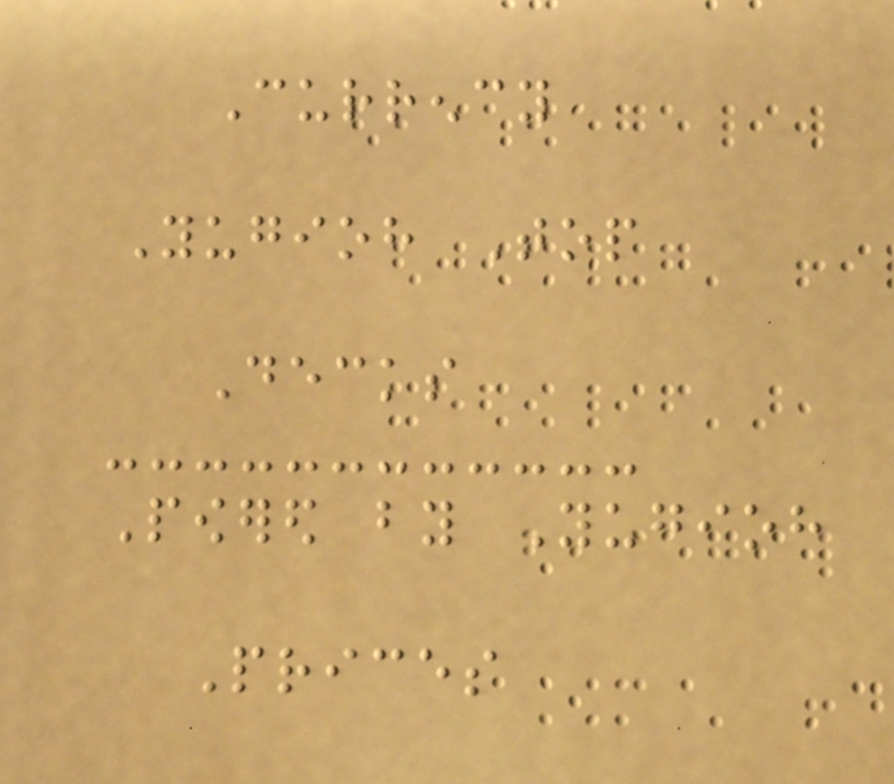Currency
Yugioh Top
Decks
Powered by Yugioh
Prices
